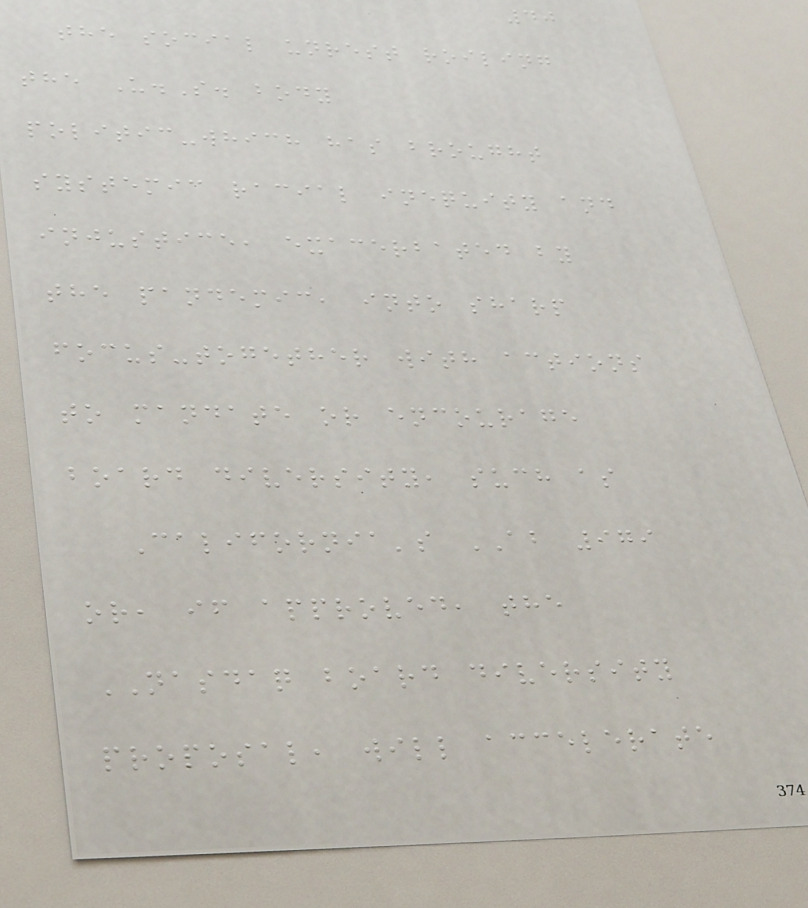40
the social unrest roiling
the U.S. body
politic-which has brought
systemic racial inequity and
injustice, exacerbated by
the pandemic, into sharp
focus-together with actions
to mandate or encourage
board diversity, such as
California's AB 979
or, if approved, the
NASDAQ board diversity
proposal, will accelerate
